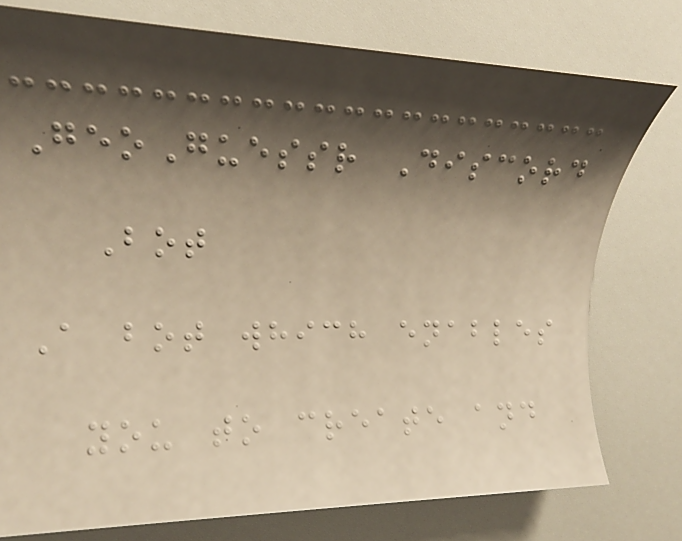GeoGuessr Discord
Bot
A bot which enables
you to create and
